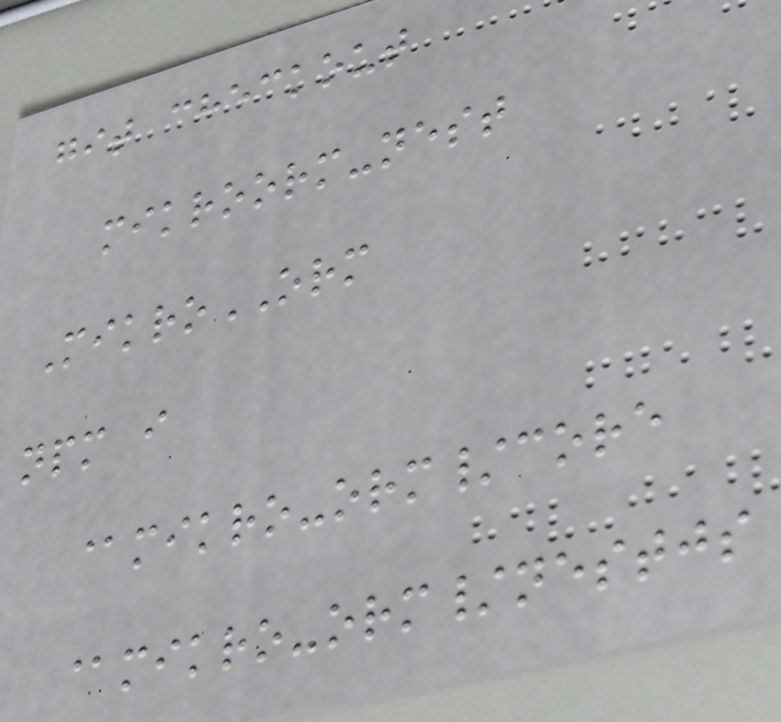git checkout
mikroorm-nest
MikroORM
npm i
@mikro-orm/core
@mikro-orm/nestjs
